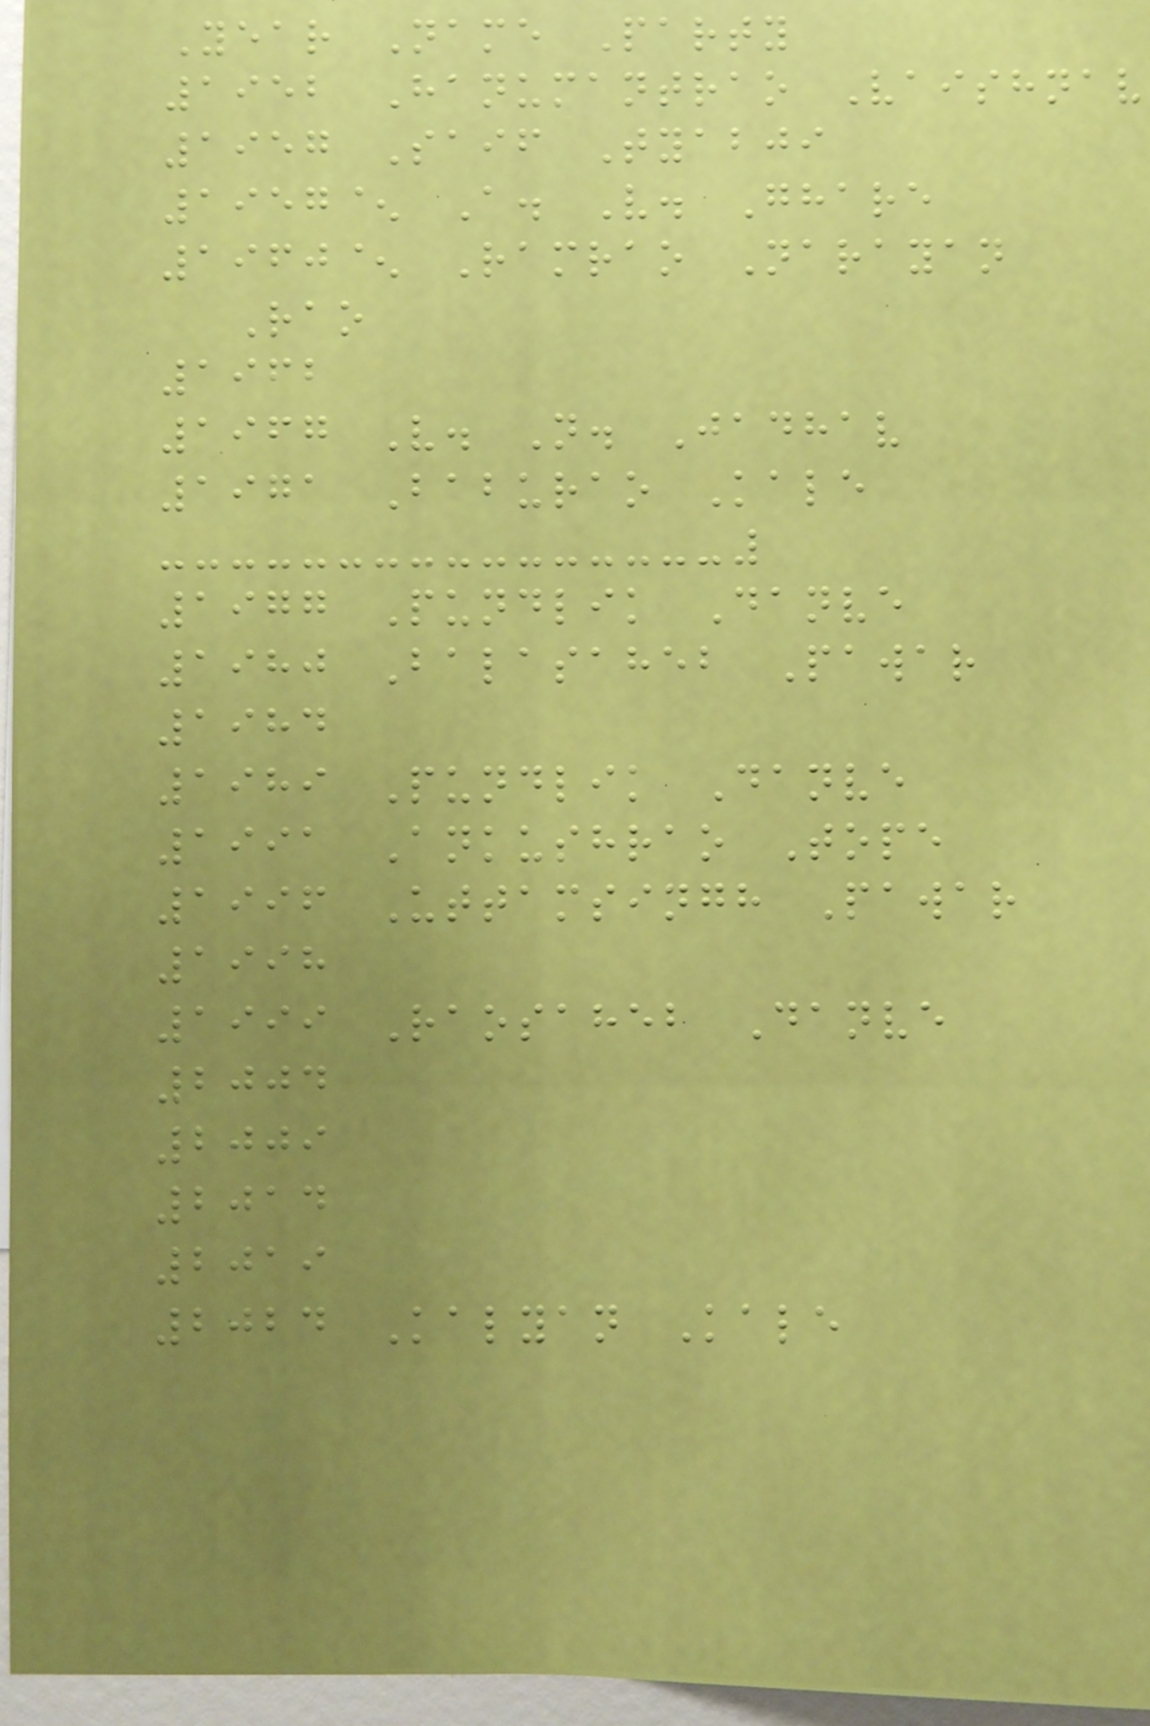Year Name Party
1952 Hanumantrao Vaishnav
1957 Saif Tyabji
1957^ A. V. Ghare
1960^ Ramrao Narayan
Rao
1962
1967 V. N. Jadhav
1971 Baburao Kale
1977 Pundlik Danve
1980 Balasaheb Pawar
1984
1989 Pundlik Danve
1991 Ankushrao Tope
1996 Uttamsingh Pawar
1998
1999 Raosaheb Danve
2004
2009
2014
2019
2024 Kalyan Kale
